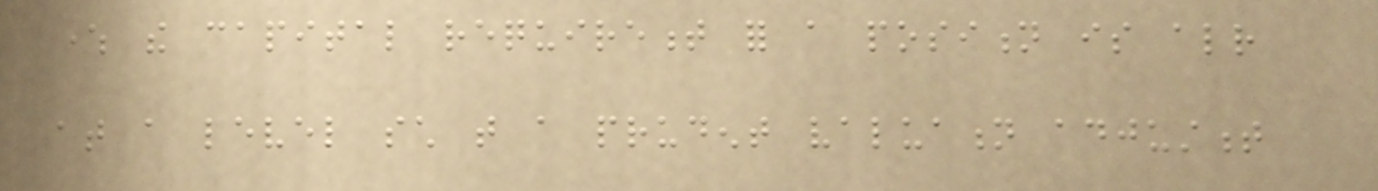where the capital requirement for a position is already
at a level such that a prudent valuation adjustment
